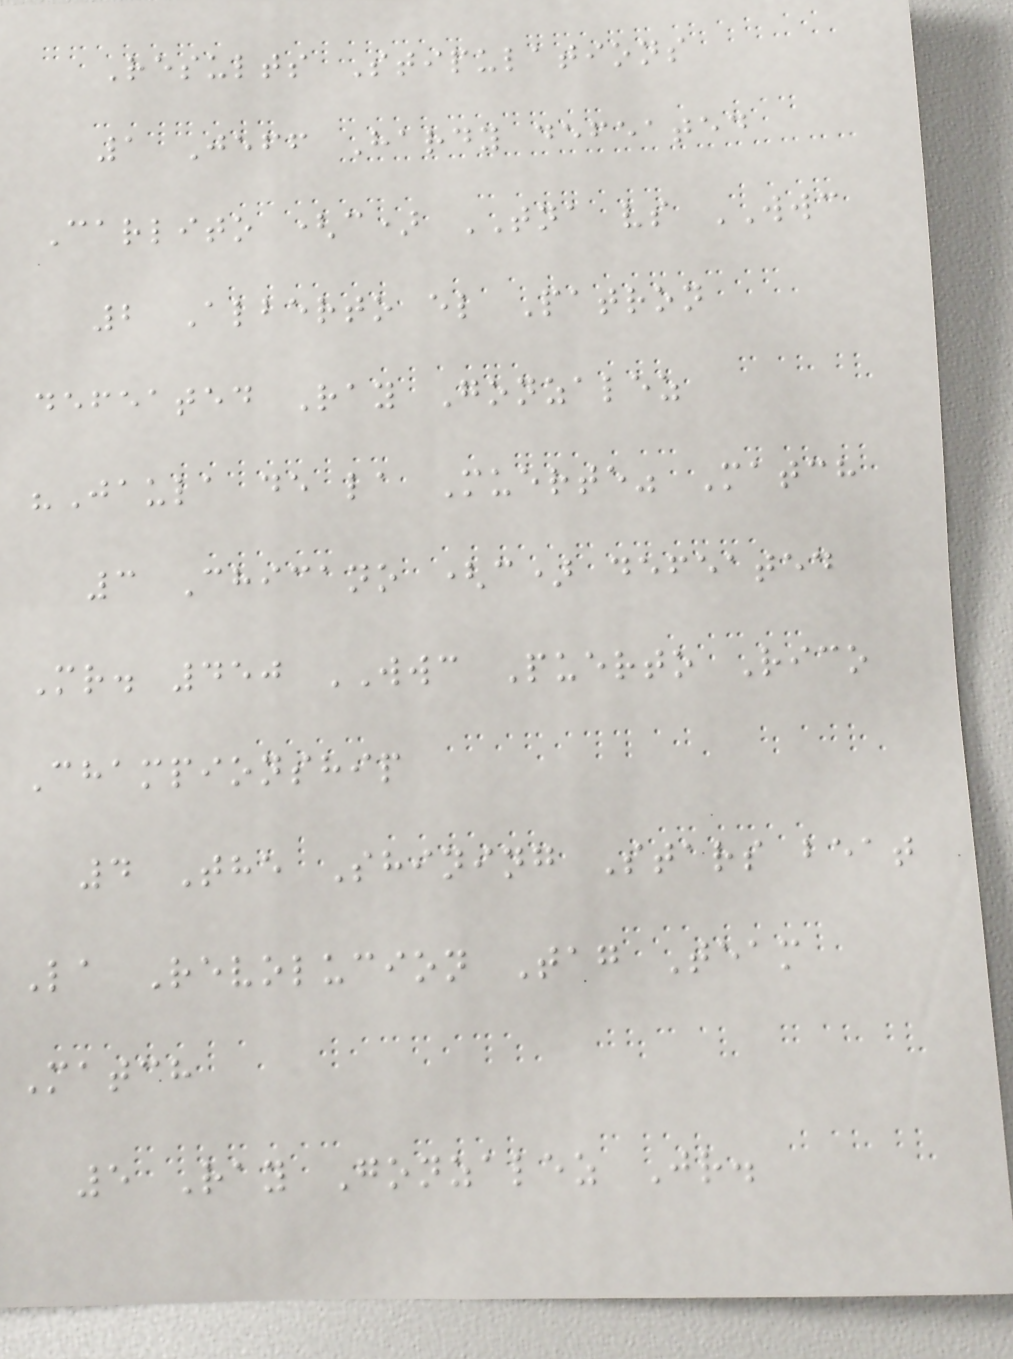Results Stipulations
1 Jeff Hardy defeated
Carlito (c) TNA vs WWC
2 Alberto el Patron
defeated Ray Gonzalez
"Jaula de la Muerte" Match
3 Chicano (c) defeated
Mr. 450 WWC Puerto Rico
Championship
4 The Shining Stars beat
La Revolucion Tag Team
Match
5 Ray Gonzalez Jr.
